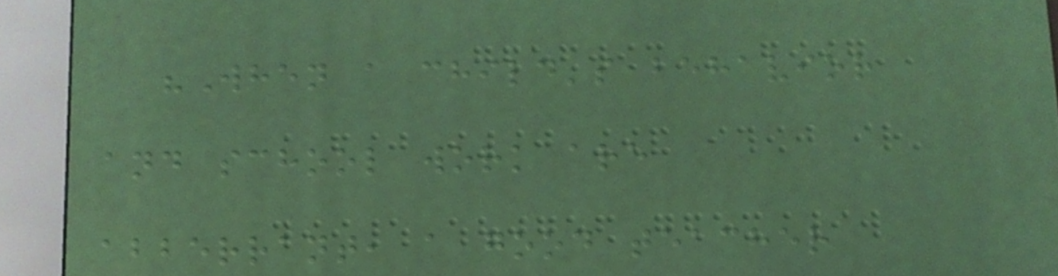"When a child's behavior
and school work are
abberrant, a good teacher
